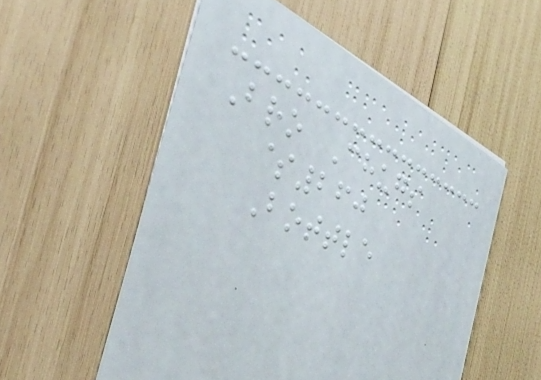Bro Chugs
$260
Bottle
